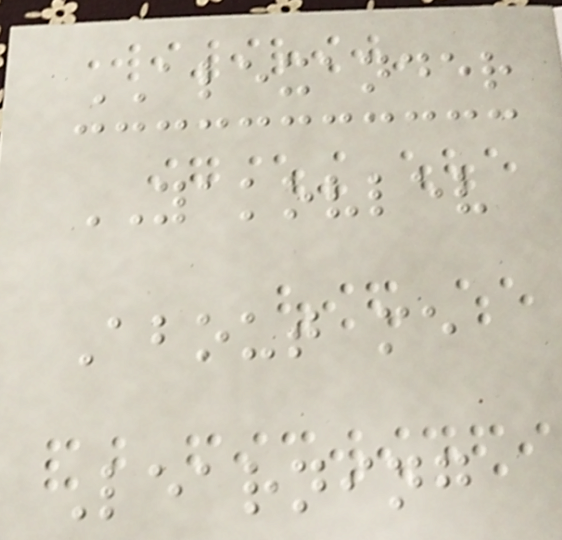ALEXANDER
YAKOVLEV
About me
Learning
